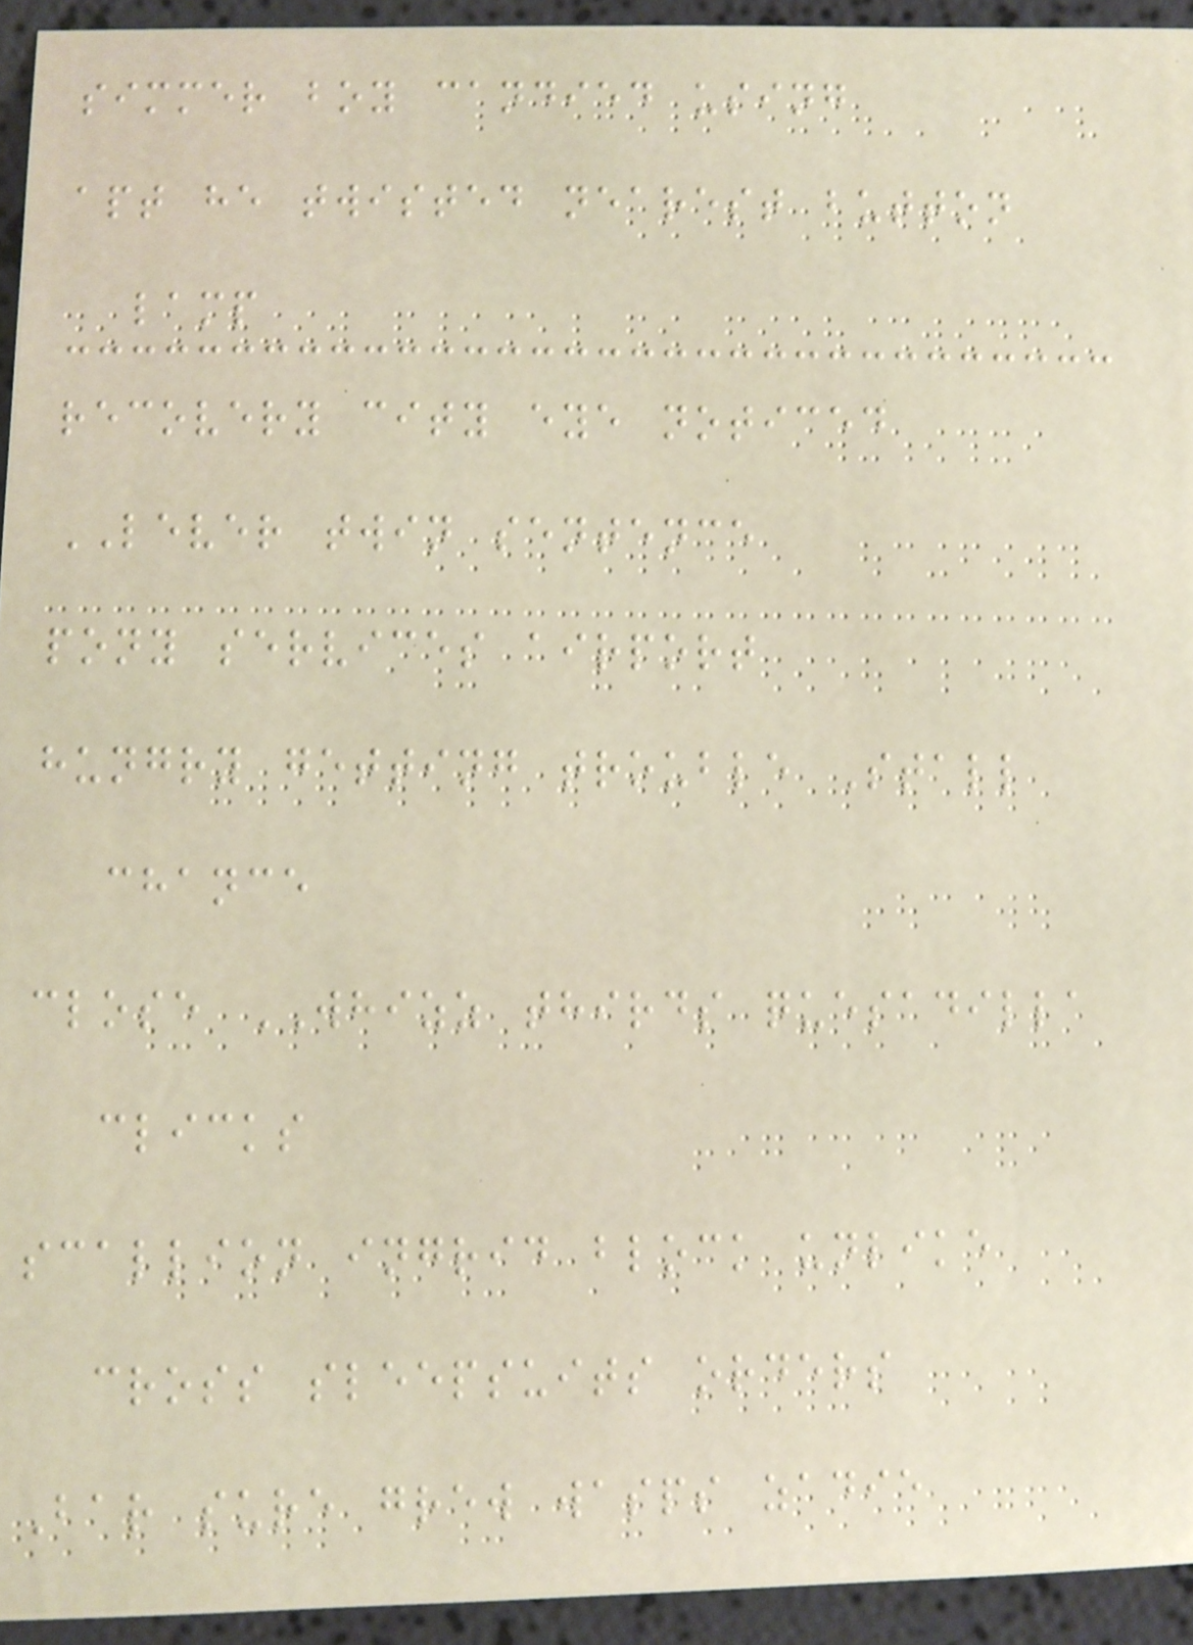simmer boy candied using
apt he twisted nearest button
lamp
recovery city eye noticed
LEVER twin sentence
pony services airport
hungry getting trouble Stall
chance
close WHIZZ thirds quesadilla
clicks
scallion ingrid block unlike
cross sleepsuits orders
Bar sure grew wasps zadie
